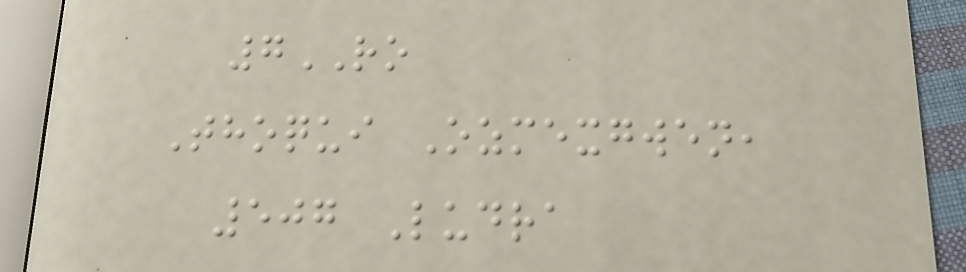7RO
Thoqui Ozmexgwen,
507 Ludra
